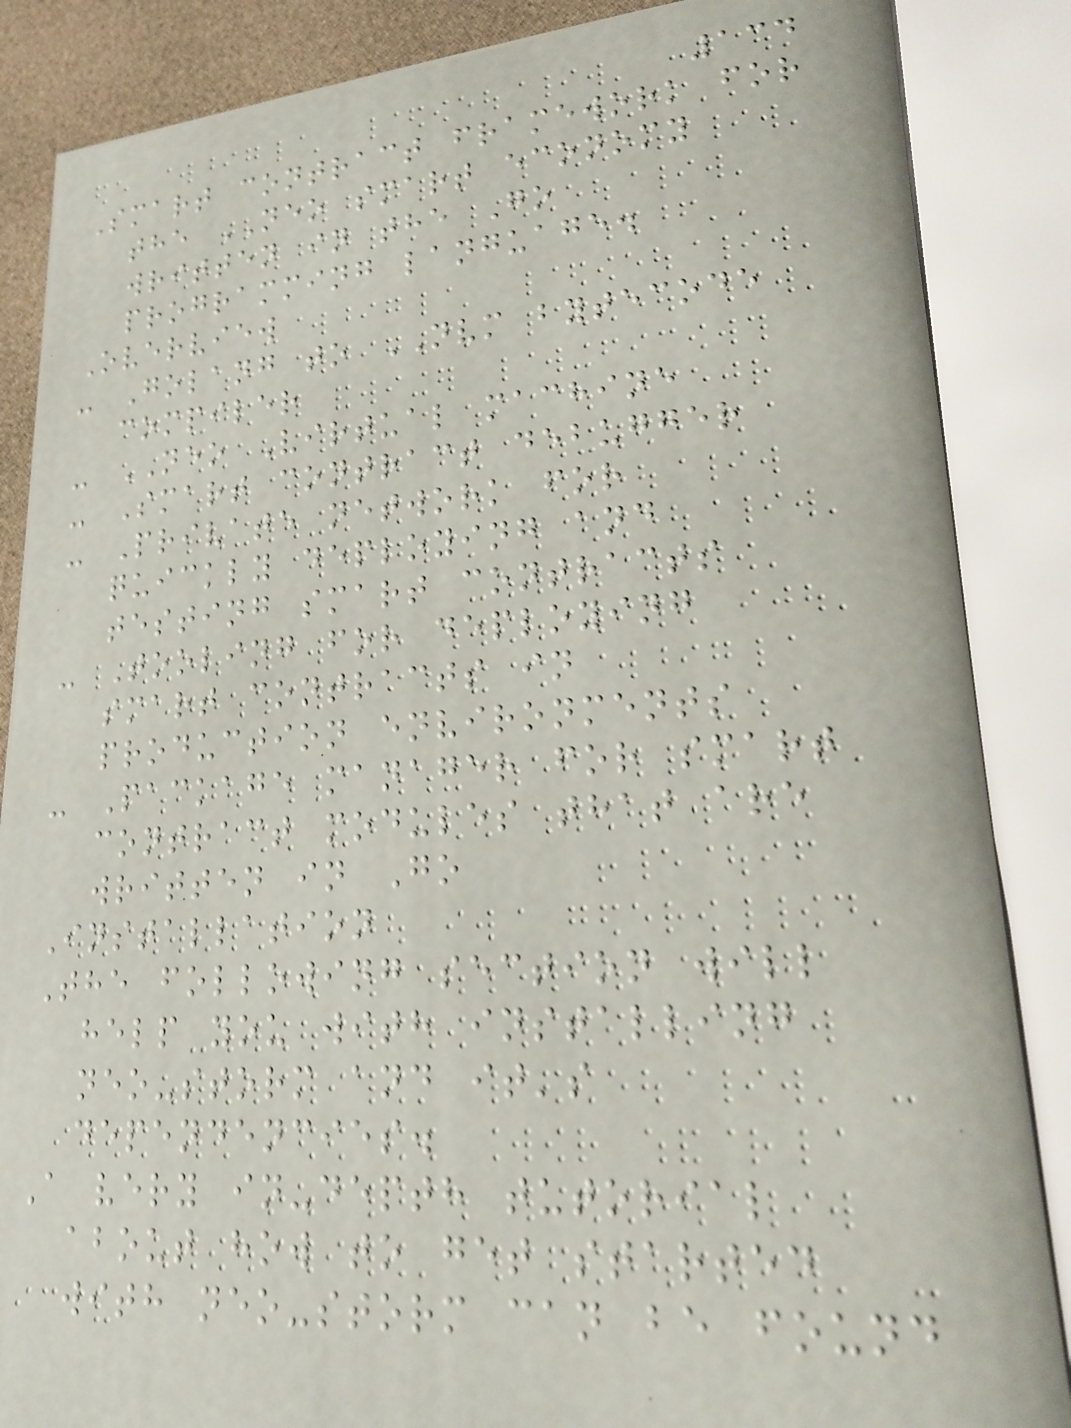134
Smart contract framework for
the NEO smart economy
written in the Go
programming language.
Overview
- Golang to NVM bytecode
compiler
- NEO Virtual machine
- Smart contract debugger
- Private network for
quickly deploying and
testing smart contracts
- Tooling for deploying
smart contracts in
production environments
- Package manager for smart
contract modules that are
written in Go
Installation
The following section will
help you with installing
neo-storm and it's
dependencies.
A very in-depth tutorial
about how to get started
with neo-storm can be found
